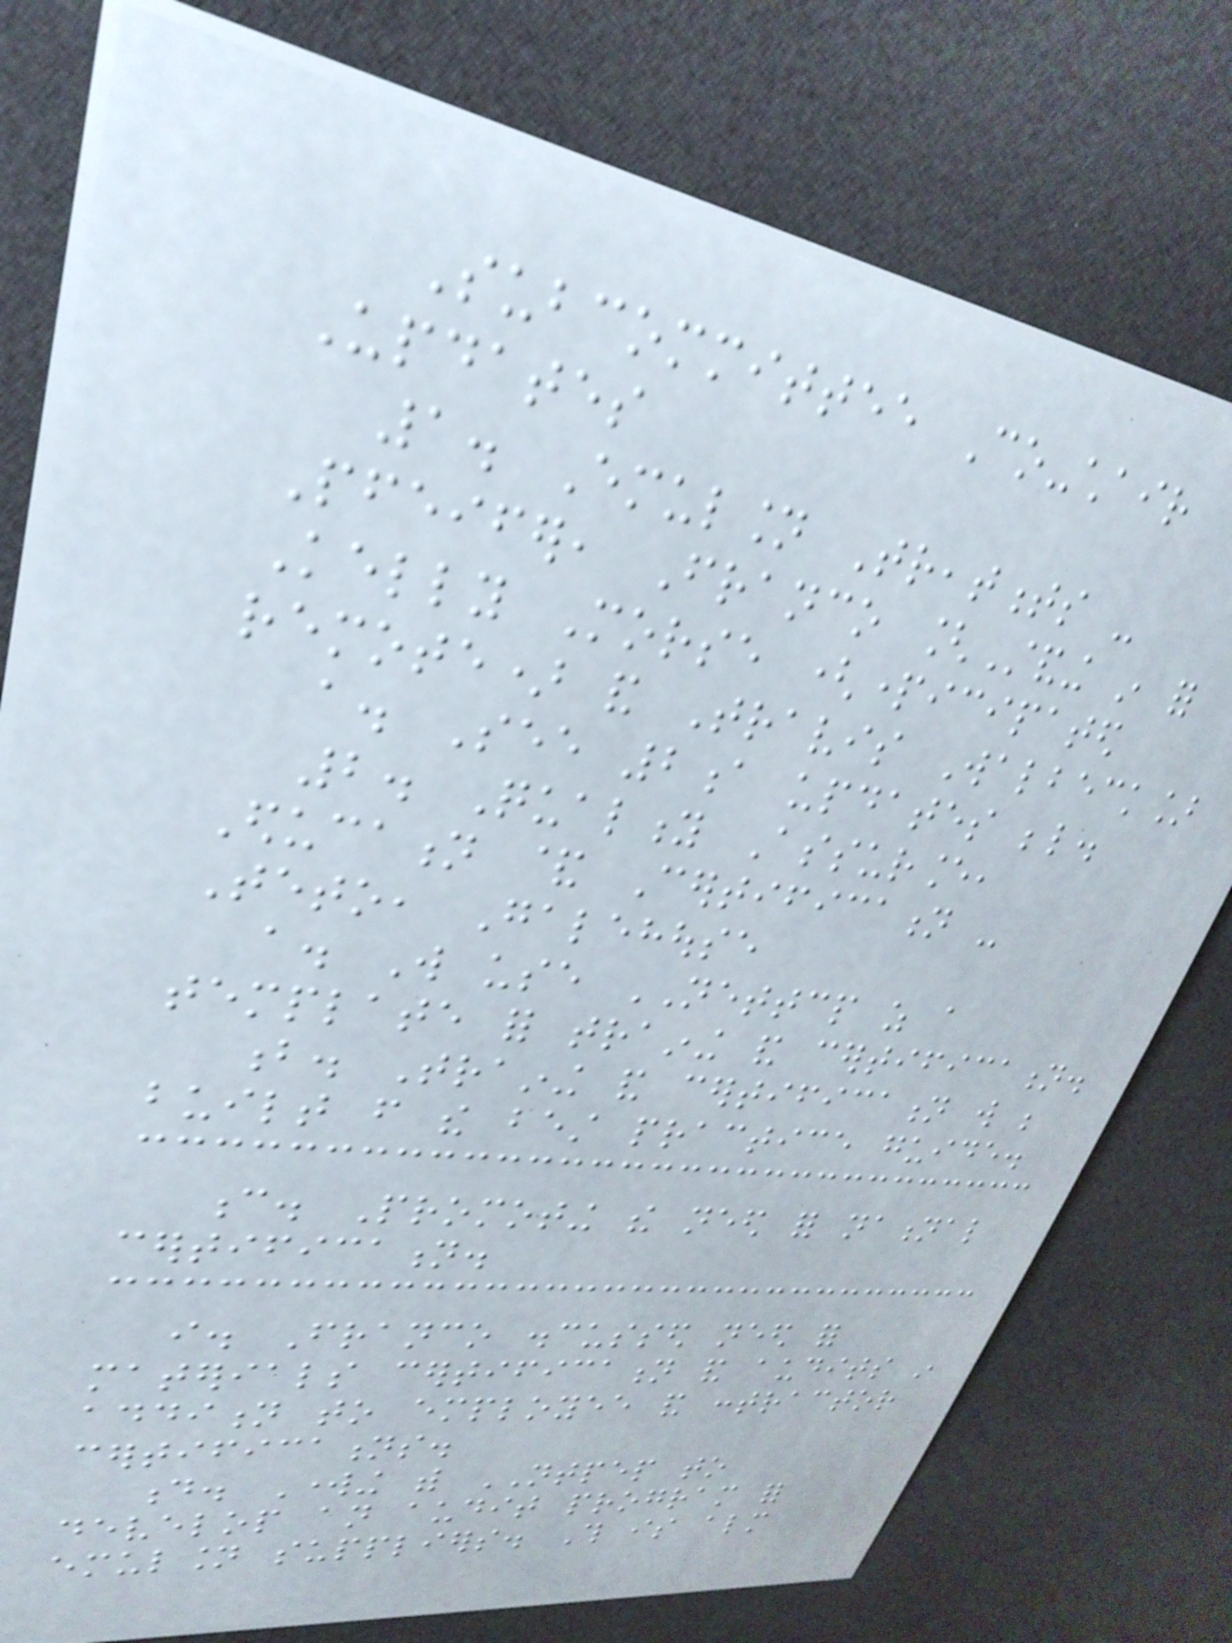Subcommittee Co-chair
Updates
1. Emulsion Treatments -
Pfeifer, Franco [Standing in for
Kelly Morse (participated
remote) and Travis Walbeck]
a. See 2a updates below.
2. Quality Assurance,
Education & Certification -
Teto, Galehouse
a. Will use NETTCP as a
template for training and certification.
b. Training and certification will be
built from the best practice guide.
c. Promoting the need for national
certification.
i. Franco discussed need for
materials certification and audits in
addition to employee and contractor
certifications.
d. Working with NTPEP to
develop an audit program for
emulsion suppliers. This is almost
